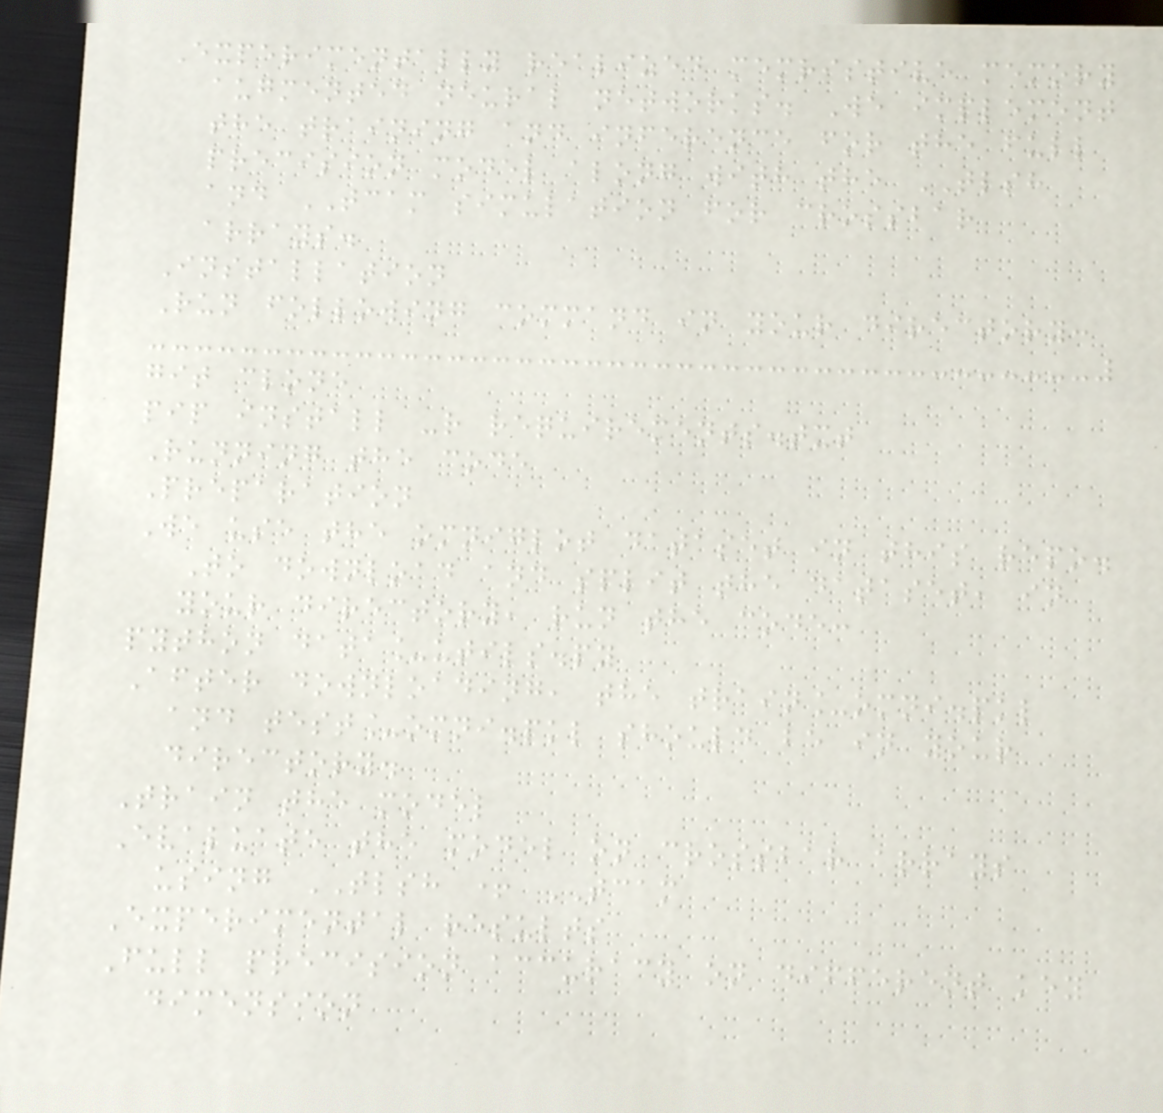Experimentally realized memristive memory
augmented neural networks. We implement
the training and inference for the full
precision model along with the TLSH
and TCAM simulation for crossbar
arrays.
Installation
Run following command in your directory:
git clone
pip install -r requirements.txt
Running the code
Preparation
We use the omniglot dataset in this repo.
To download and split the dataset, in
your directory, run the code:
python data_utils.py
After downloading, the train_omni.pkl
and test_omni.pkl should be in your
directory.
Train the model
Evaluate the model on crossbar arrays
using TLSH + TCAM
Experimental results
Full precision accuracy on different key
dimension
